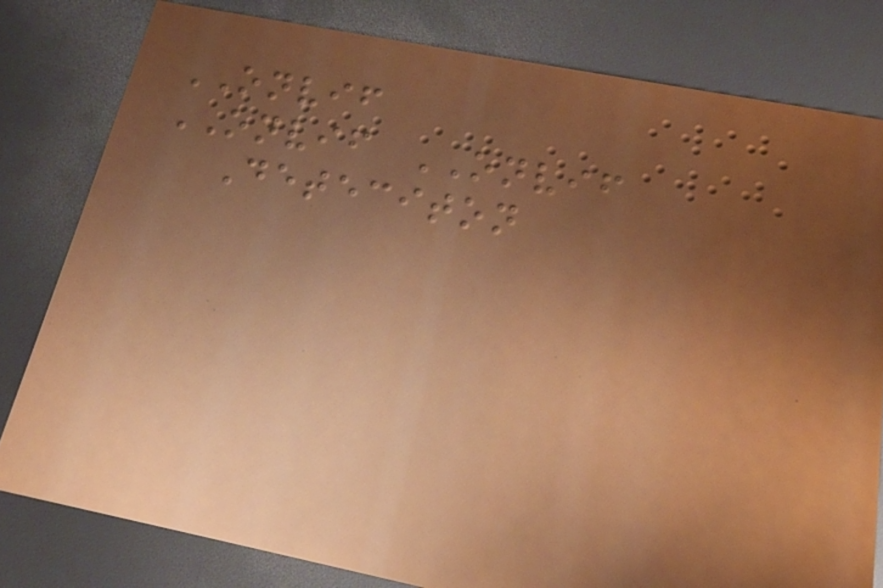ONVIF
ONVIF ONVIF
Deteciton
